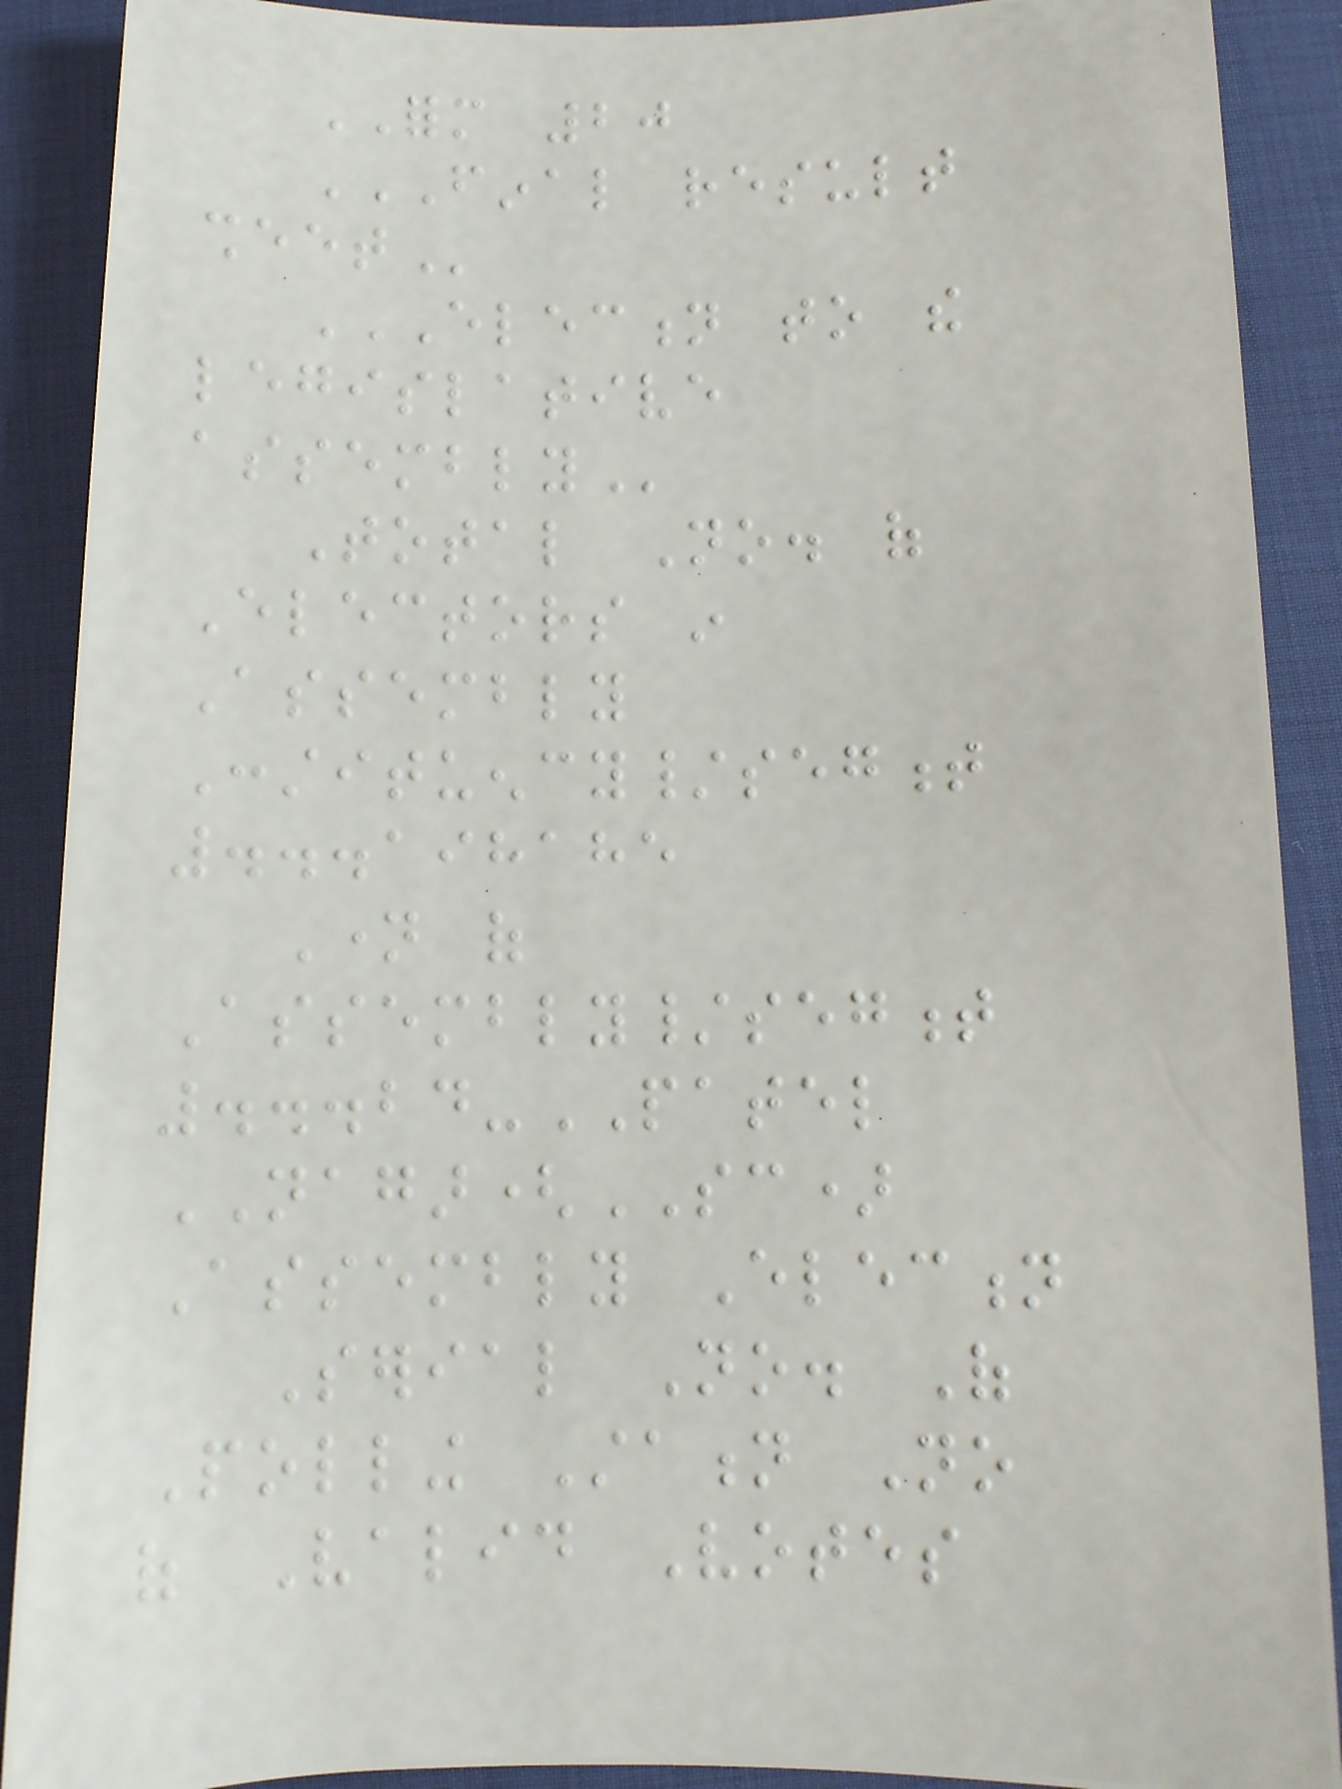FORM 20
FINAL RESULT
SHEET
ELECTION TO THE
LEGISLATIVE
ASSEMBLY
Total No. of
Electors in
Assembly
Constituency/segment
...198185
Name of
Assembly/segment
...24-PATEL
NAGAR(SC)
Assembly Election
Serial No. Of
Polling Station No
of Valid Votes
